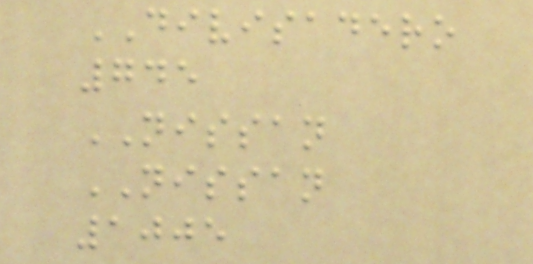DIVISADERO
745
NISSAN
NISSAN
1005
